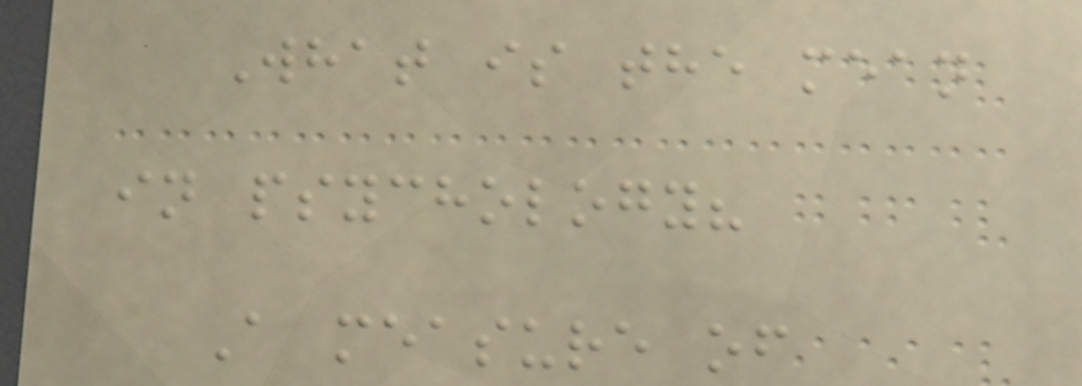What is the mean
in psychology?
A measure of
